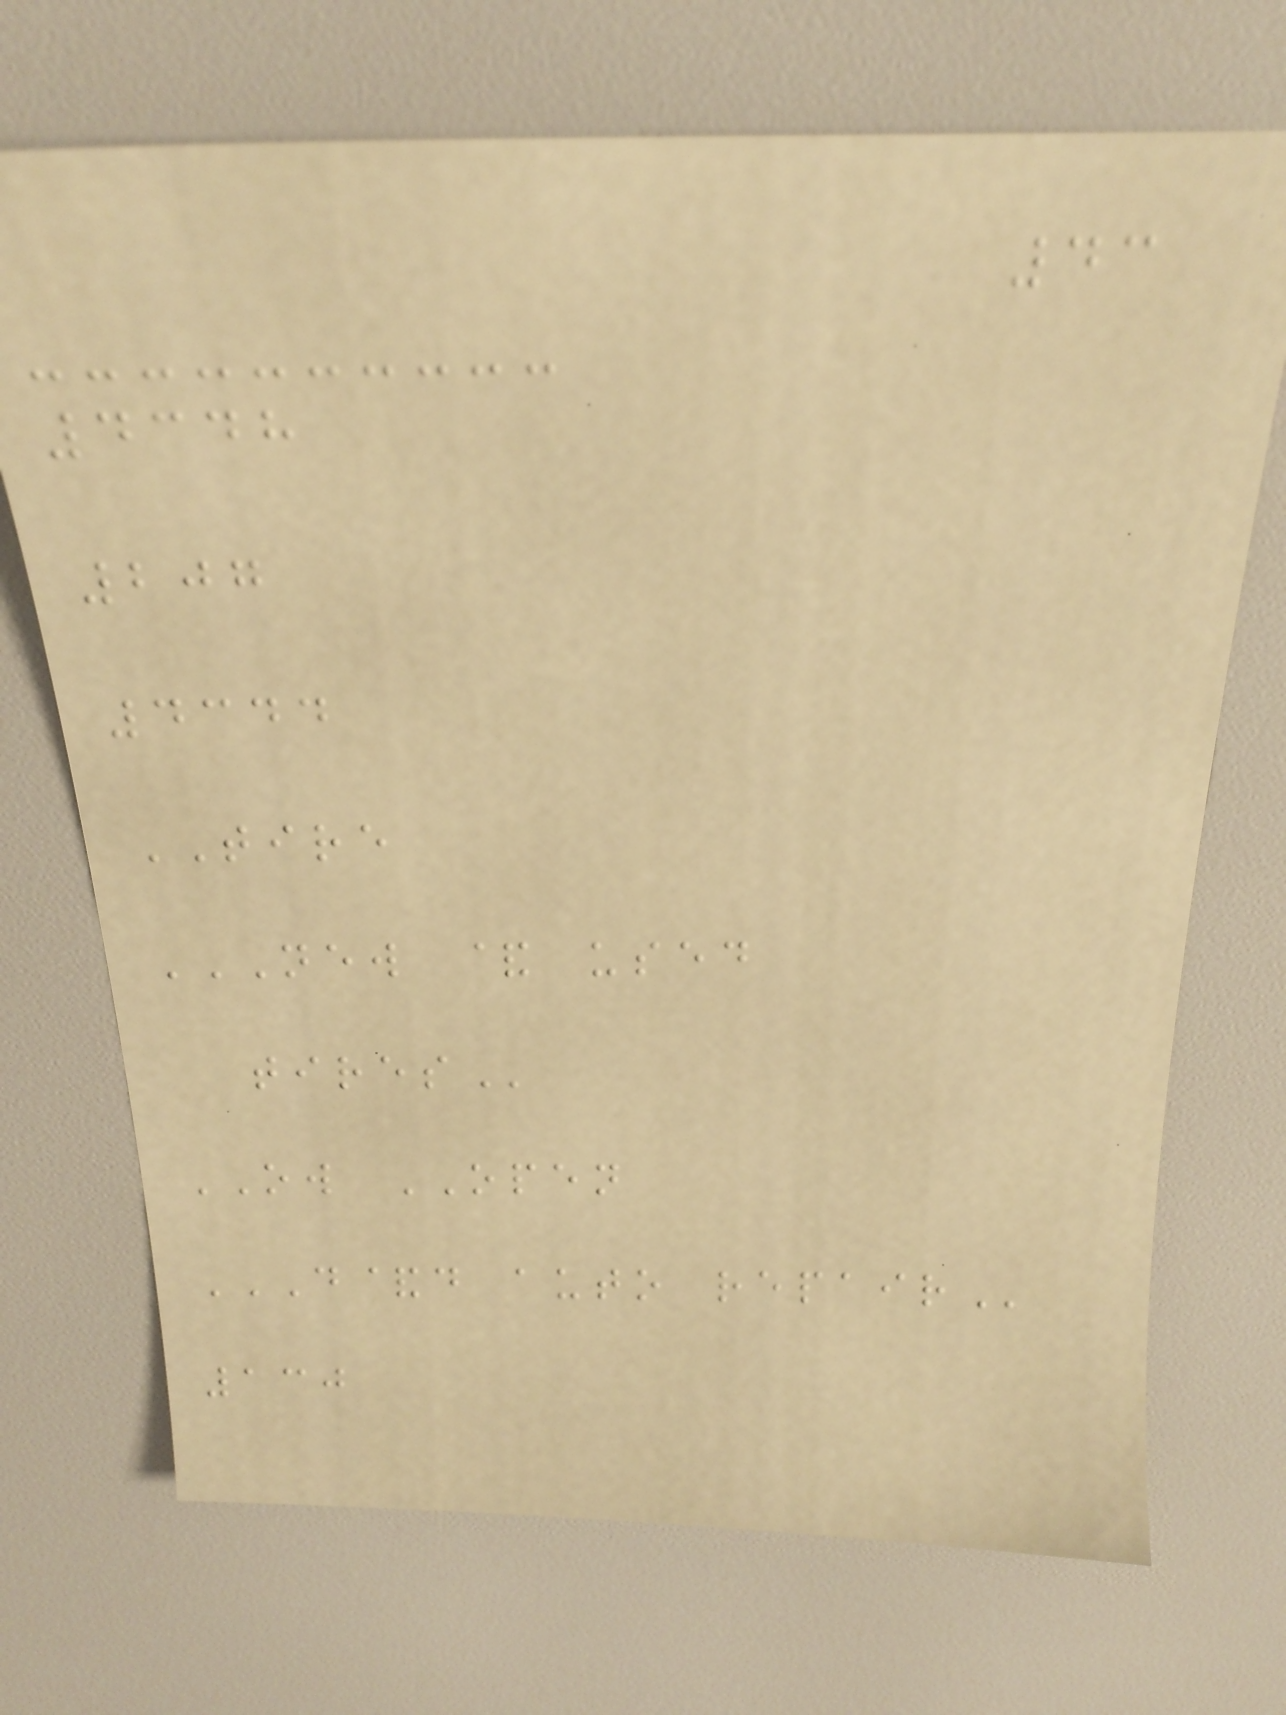43
4348
207
4344
TIRE
NEW & USED
TIRES
OW OPEN
D&D AUTO REPAIR
130
